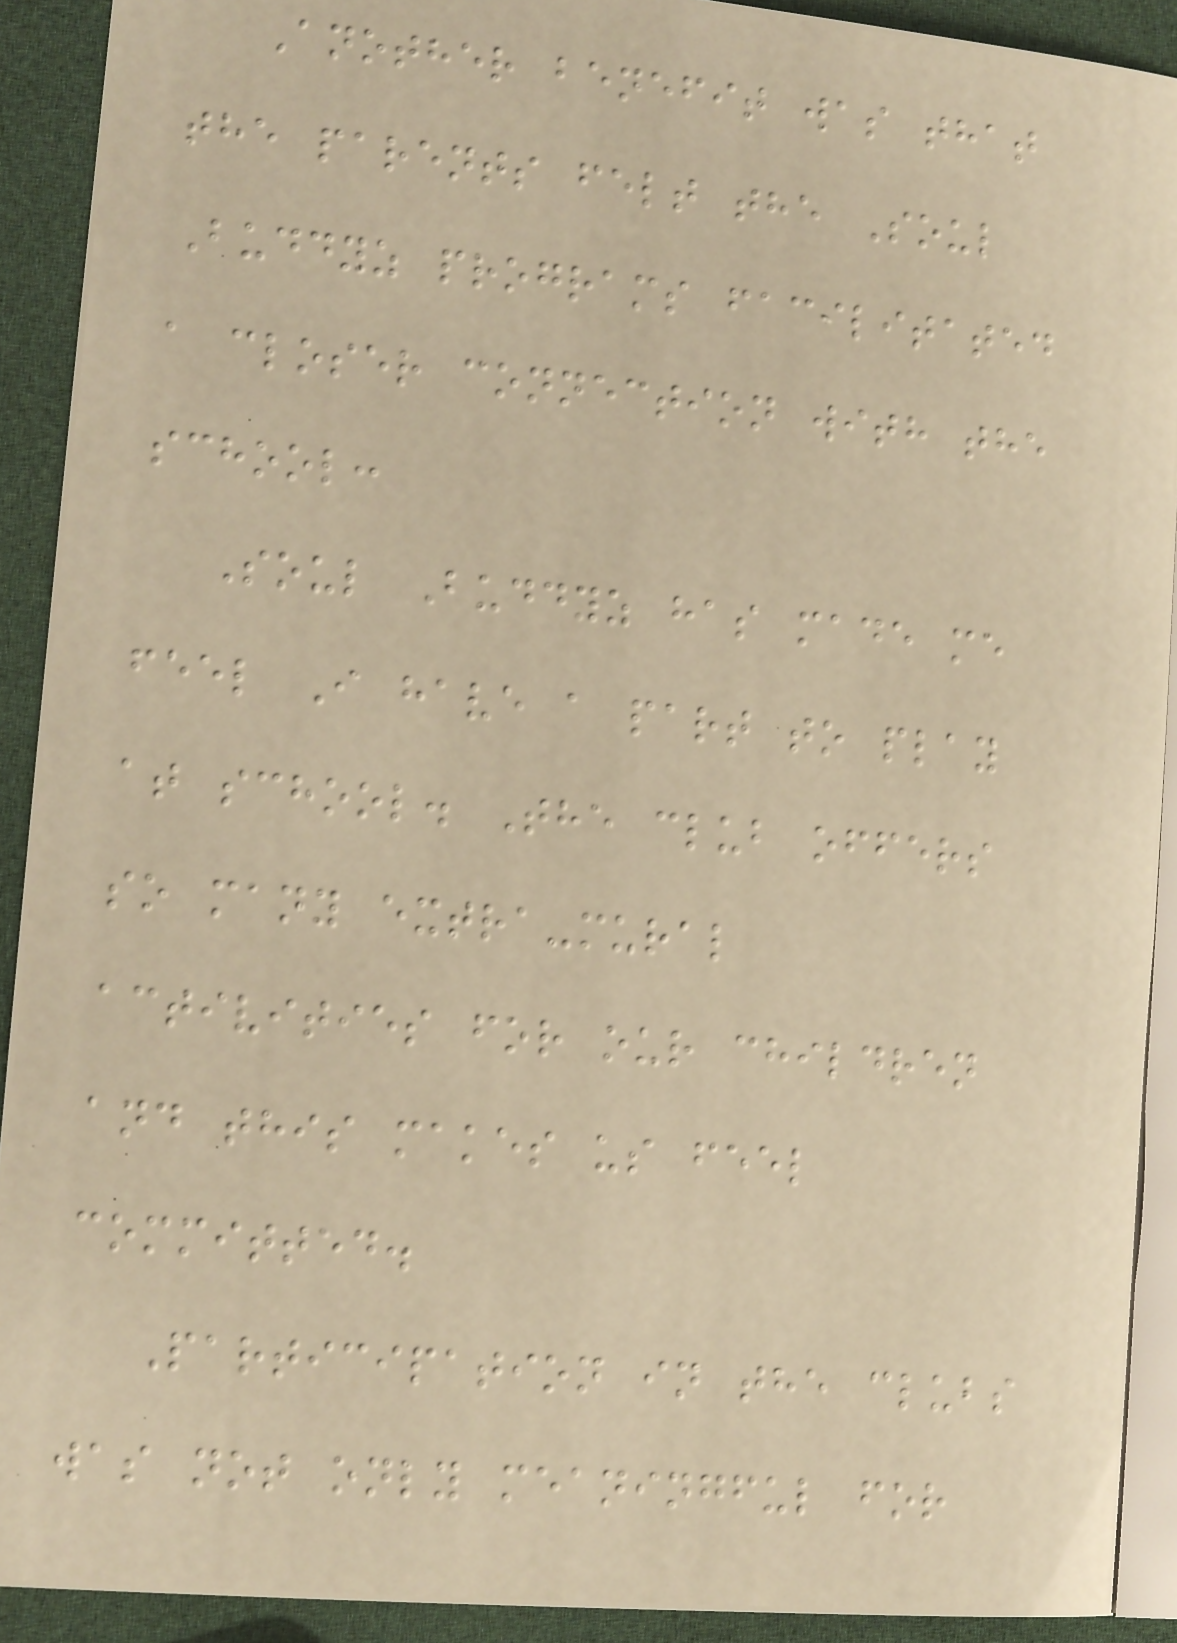Another benefit was that
the parents felt the Soul
Buddyz programs facilitated
a closer connection with the
school:
Soul Buddyz has made me
feel I have a part to play
at school. The club offers
so many extra-mural
activities for our children
and this makes us feel
committed.
Participation in the clubs
was not only meaningful for
